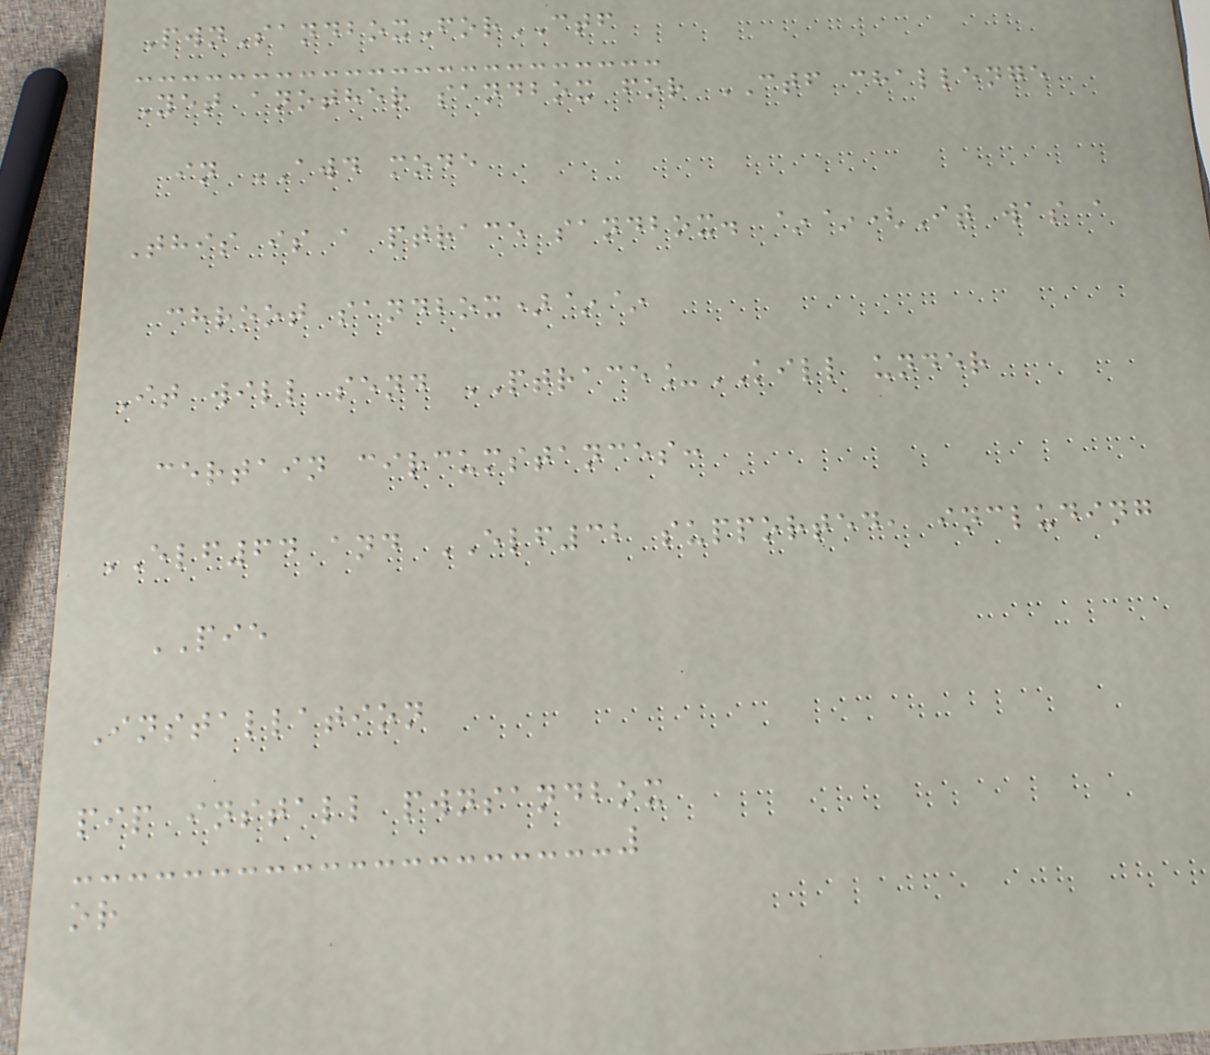PwnSandboxForCTF
Yet another sandbox for CTF challenge
in AWD mode
This is a ptrace sandbox. ~~(It was a
chroot sandbox)~~
It will send PTRACE_KILL under
certain circumstances:
ELF64 and ELF32 supported, including
PIE
Installation
pip install pwnsandbox
or
